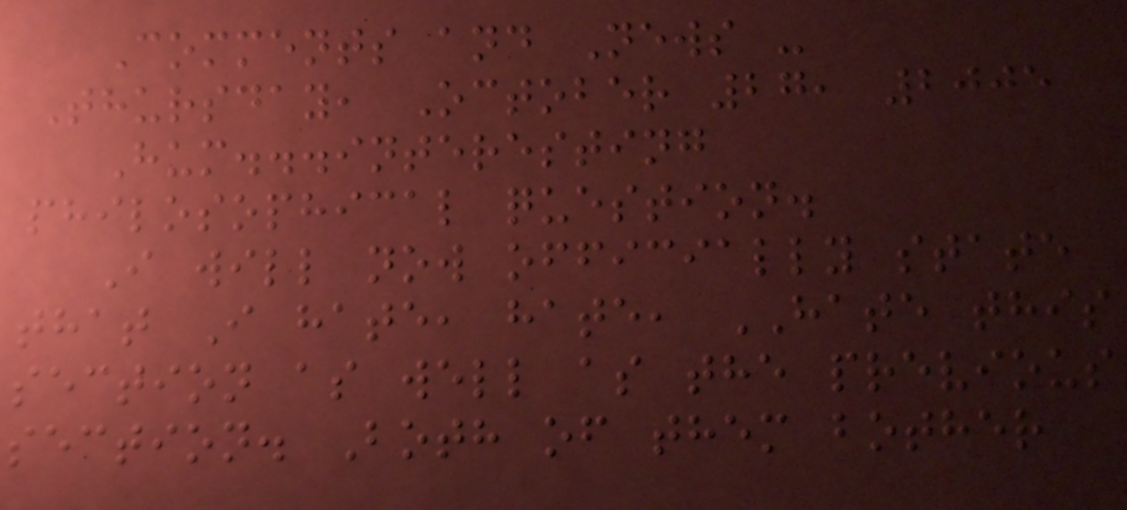Comments and News -
Thursday, October 27, 2005
Hum...interesting
philosophical question.
I will now officially state
that I hate, hate, HATE this
section as well as the previous
section. Both of them bother
